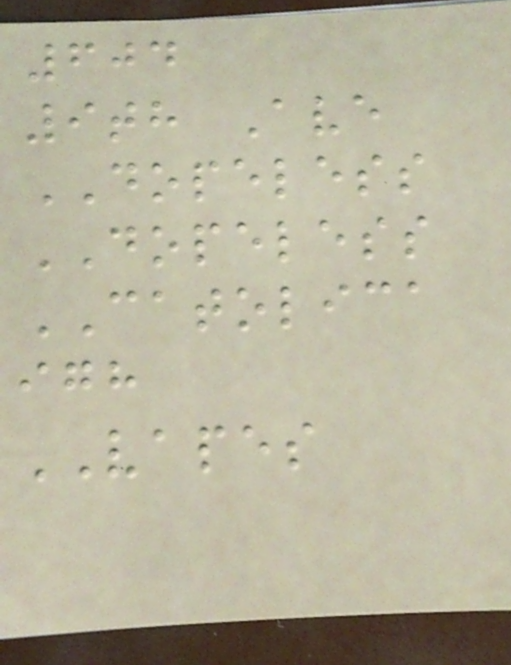604
9th Ave
DOPELESS
DOPELESS
CATOLICA
igh
VAPES
